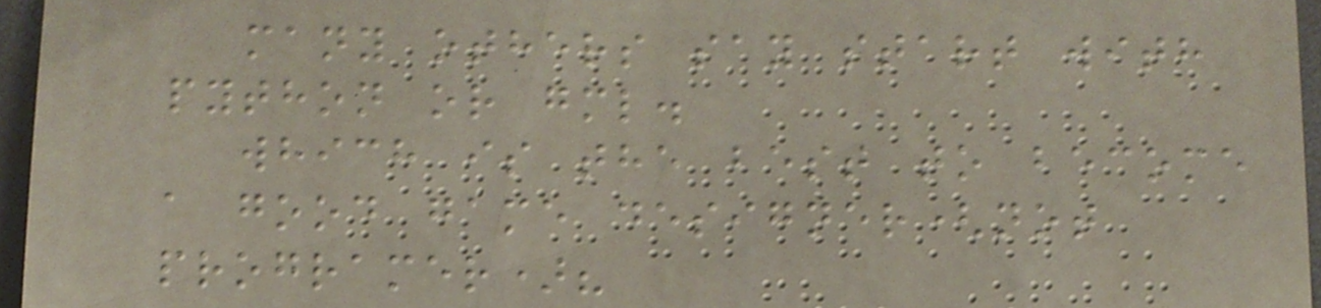many others say start with
python or gml.
which is the best to become
a good game designer(not
programer)?
